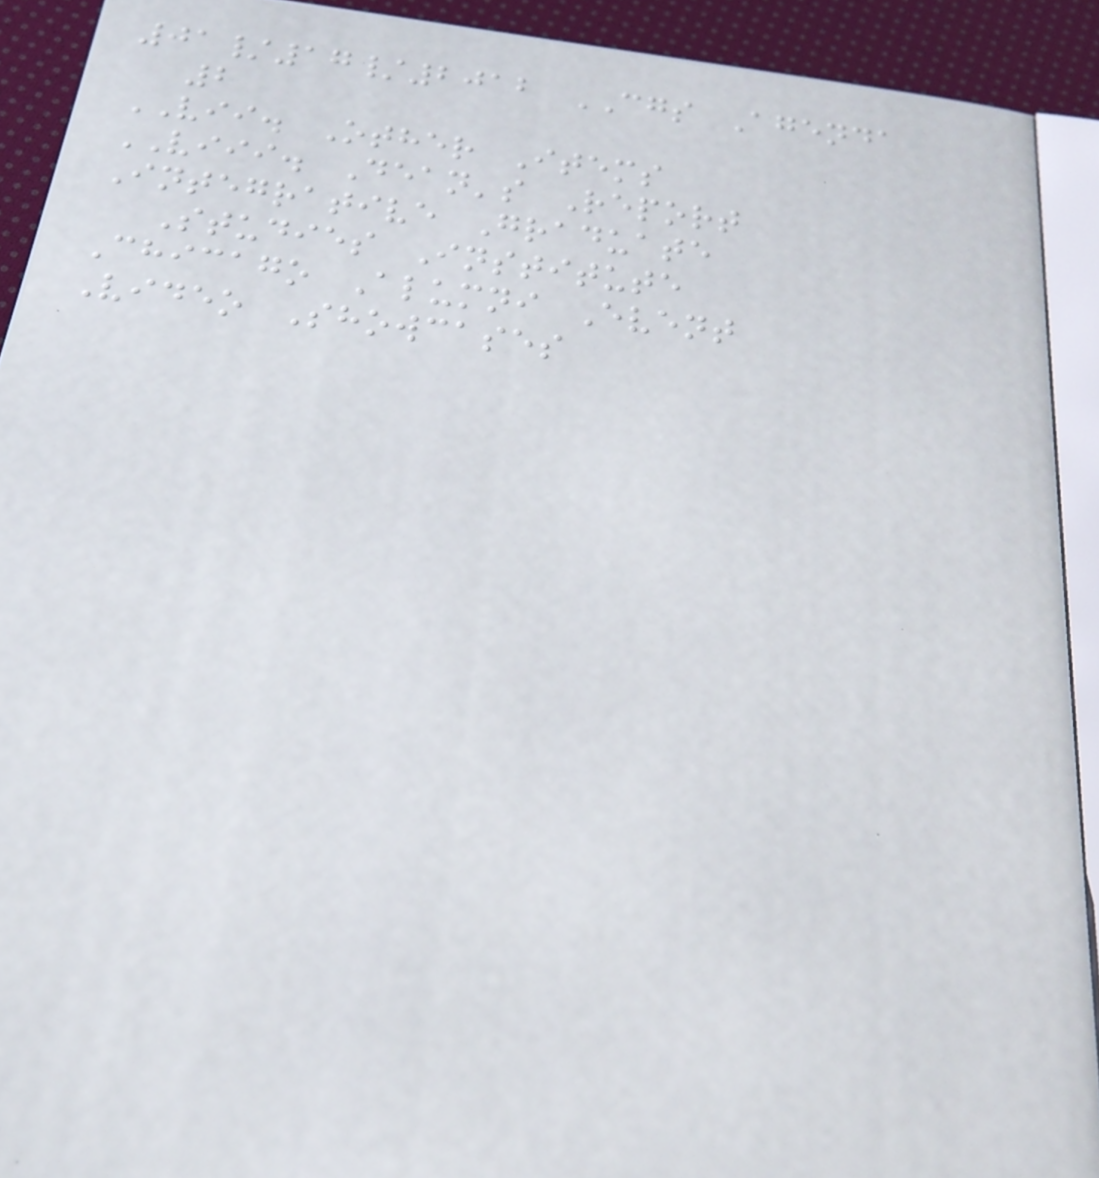01/17/2012 CGS Agenda
2
VII. Other Items
VIII. Dean's Report
Integrative Graduate
Studies Institute
Chicago Alumni Event
Video Showcases
